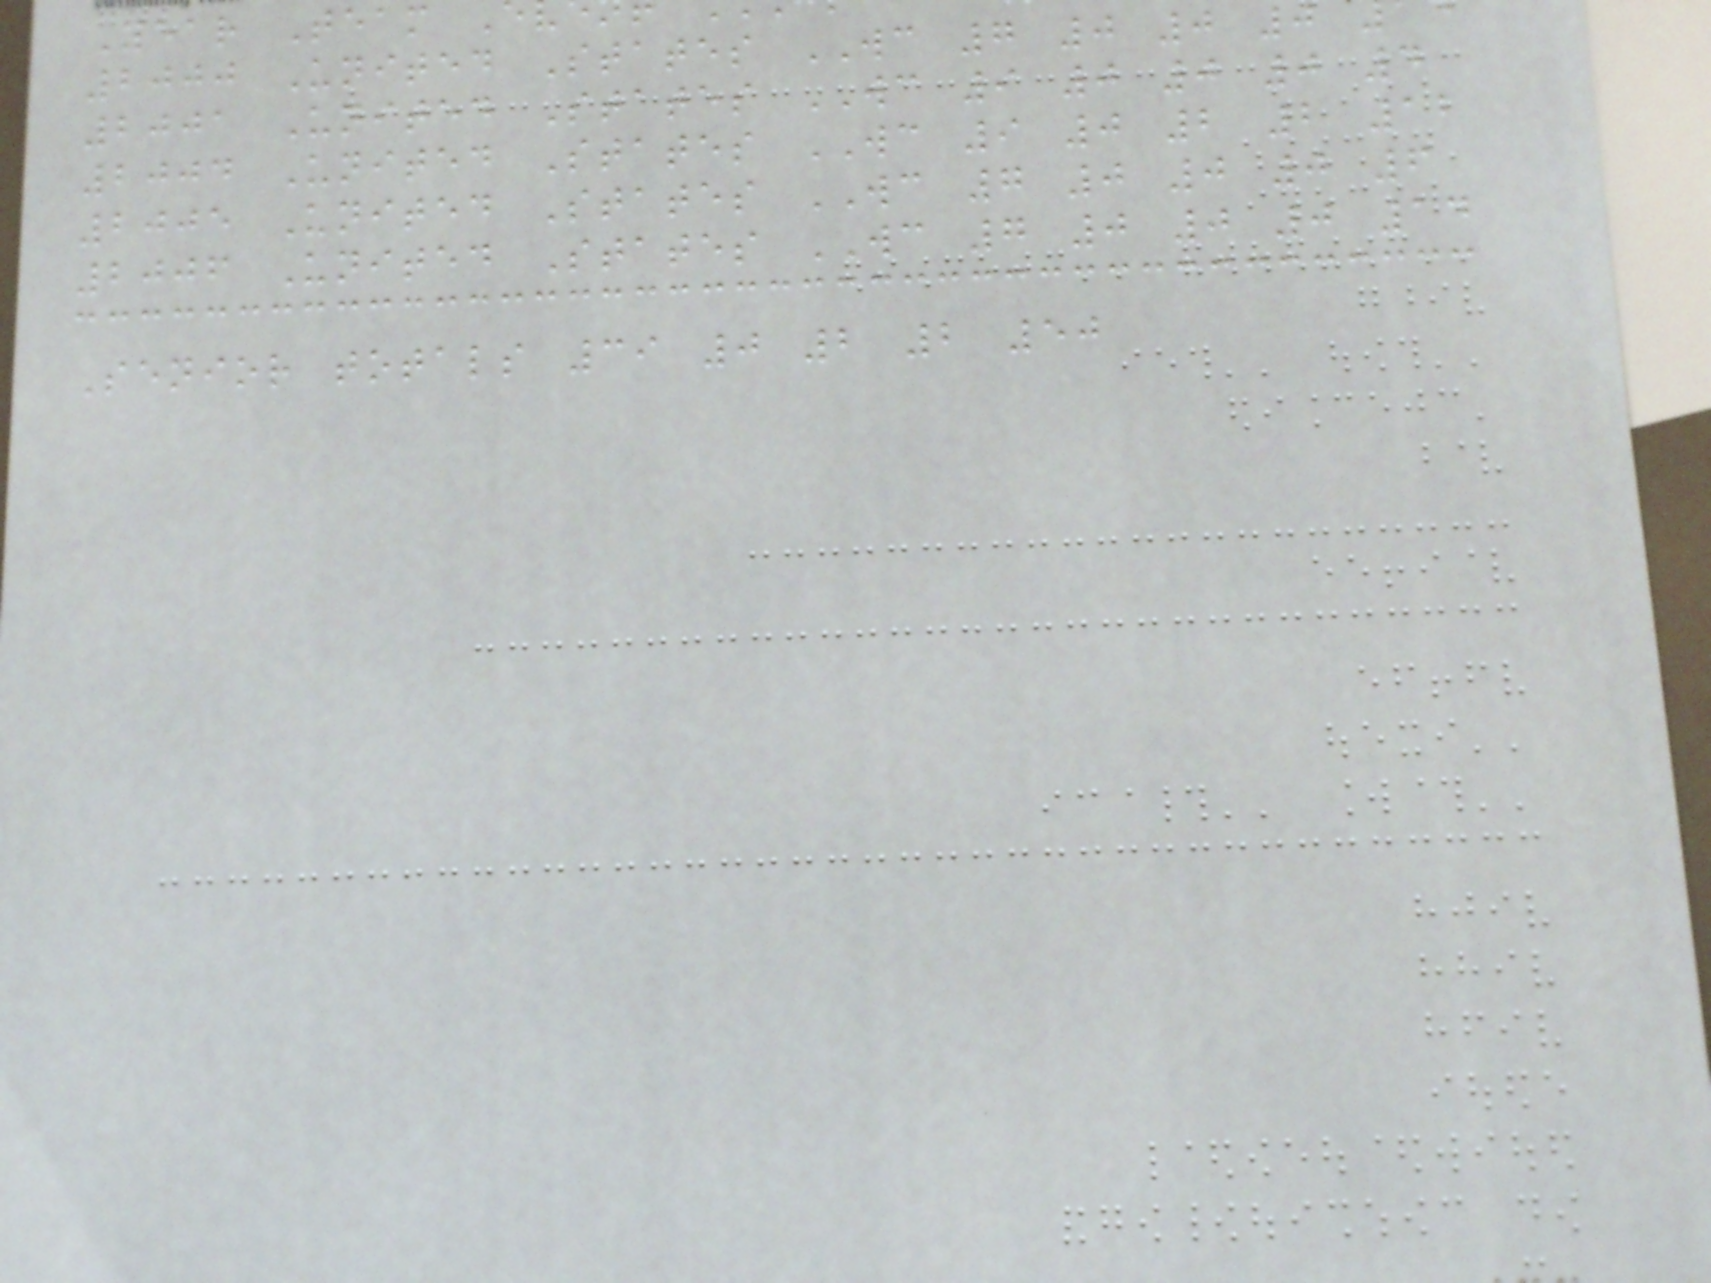Year Team
2000 United States WC 7 0 0 0
2001 United States WC 9 0 0 0 4
2004 United States WC 9 0 2 2 12
2005 United States WC 7 0 0 0 6
2006 United States WC 7 0 0 0 14
Senior totals 39 0 2 2 50
